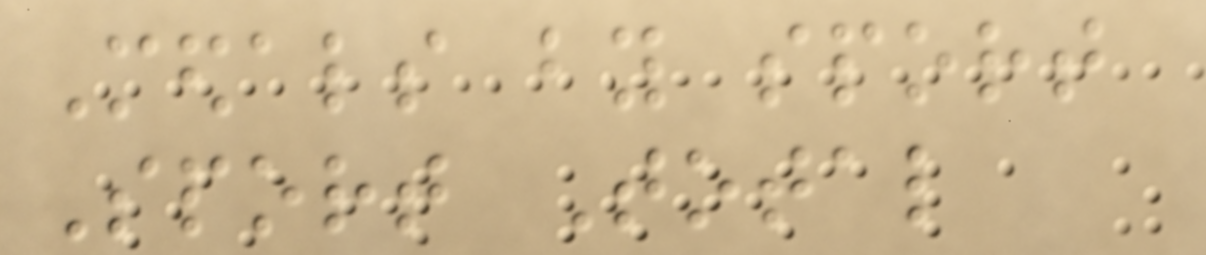Medals by sport
Sport Total
